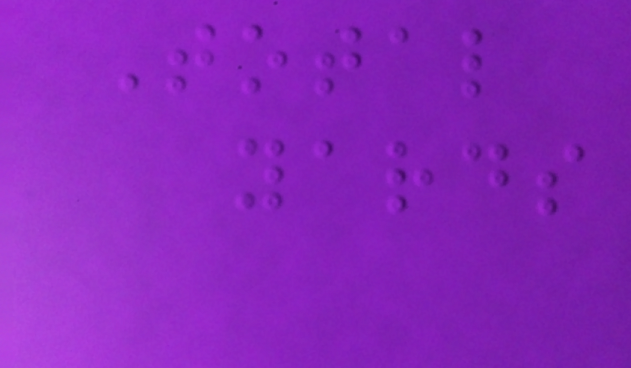Total
yards
